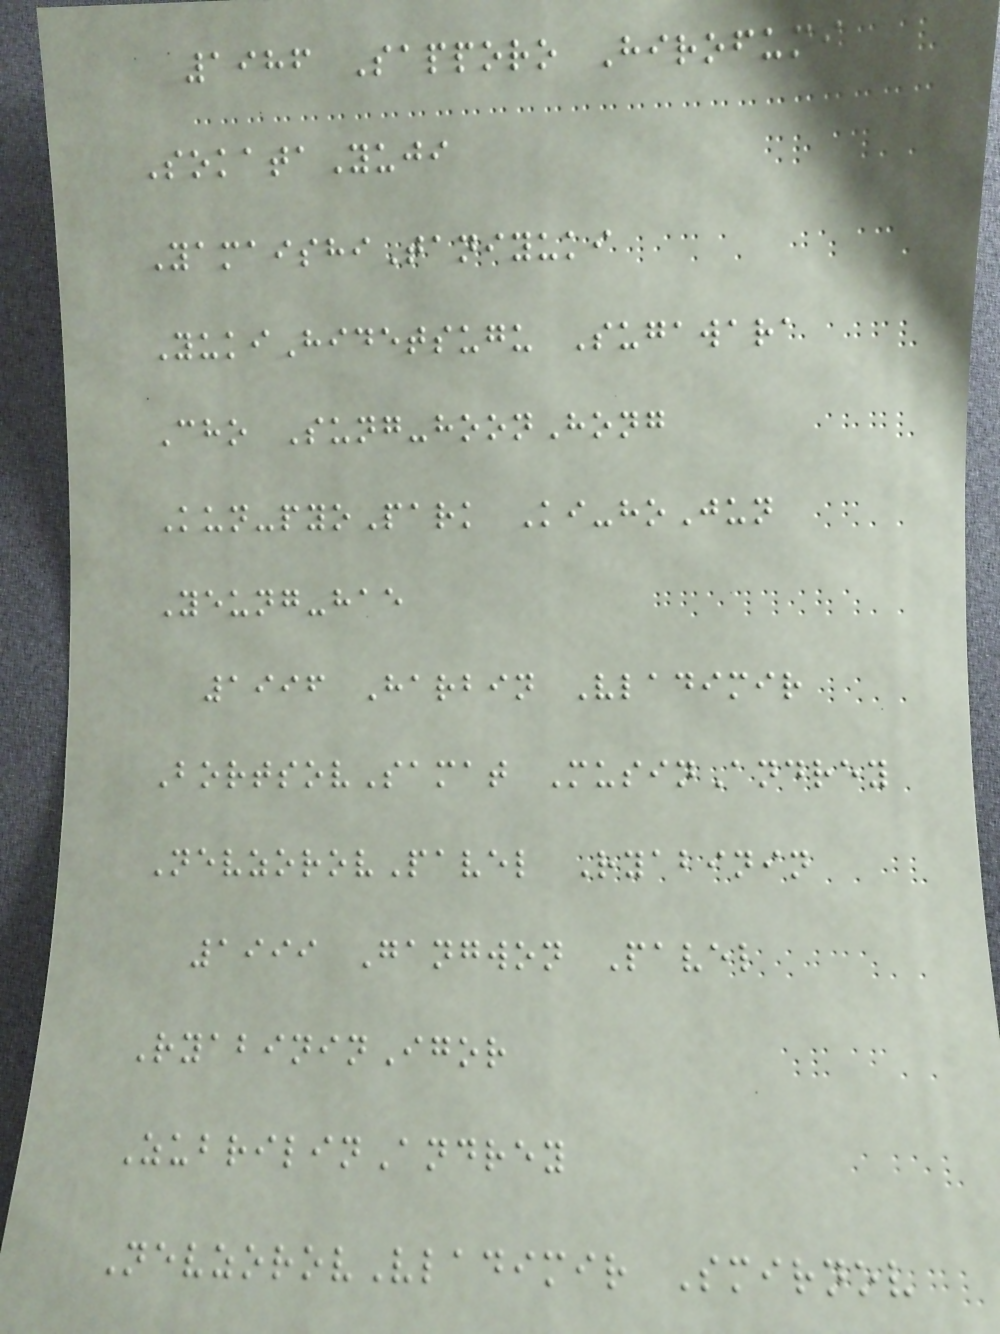1986 Sapporo Hirofumi
SokataYuji
YamaishiTaniyuki
YukiHidetsugu Sugawara
Cho Sung-hoonHong
Kun-pyoPark Ki-hoJun
Yeung-hae
1996 Harbin Vladimir
BortsovSamat MusinAndrey
NevzorovPavel Ryabinin
1999 Gangwon Pavel
RyabininIgor
ZubrilinAndrey
NevzorovVladimir Smirnov
